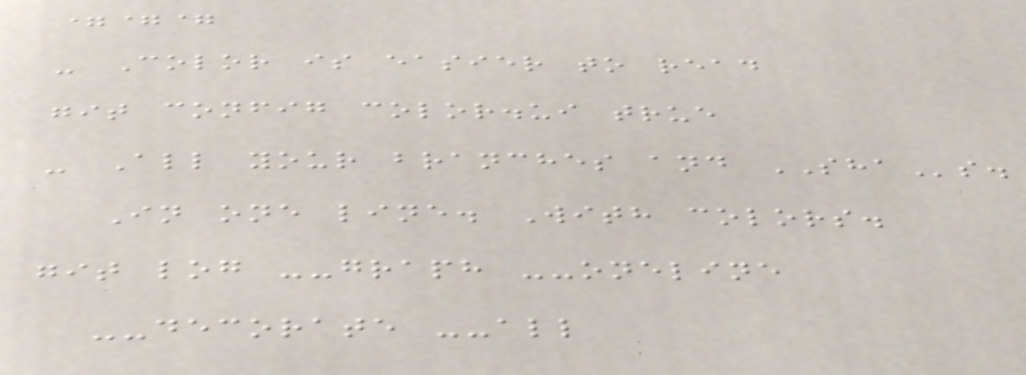===
- Color is easier to read
git config color.ui true
- All your branches and SHAs.
In one line. With colors.
git log --graph --oneline
--decorate --all
